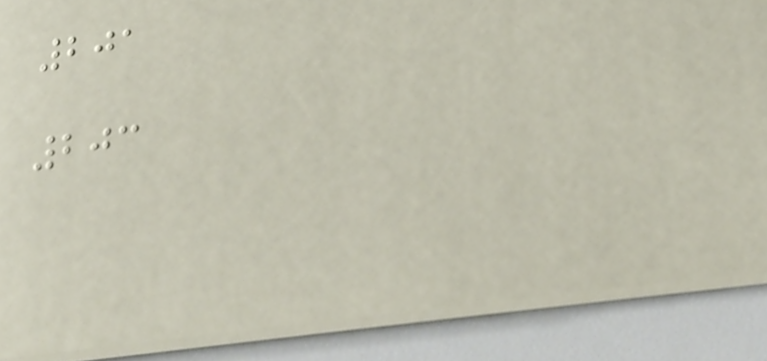201
203
